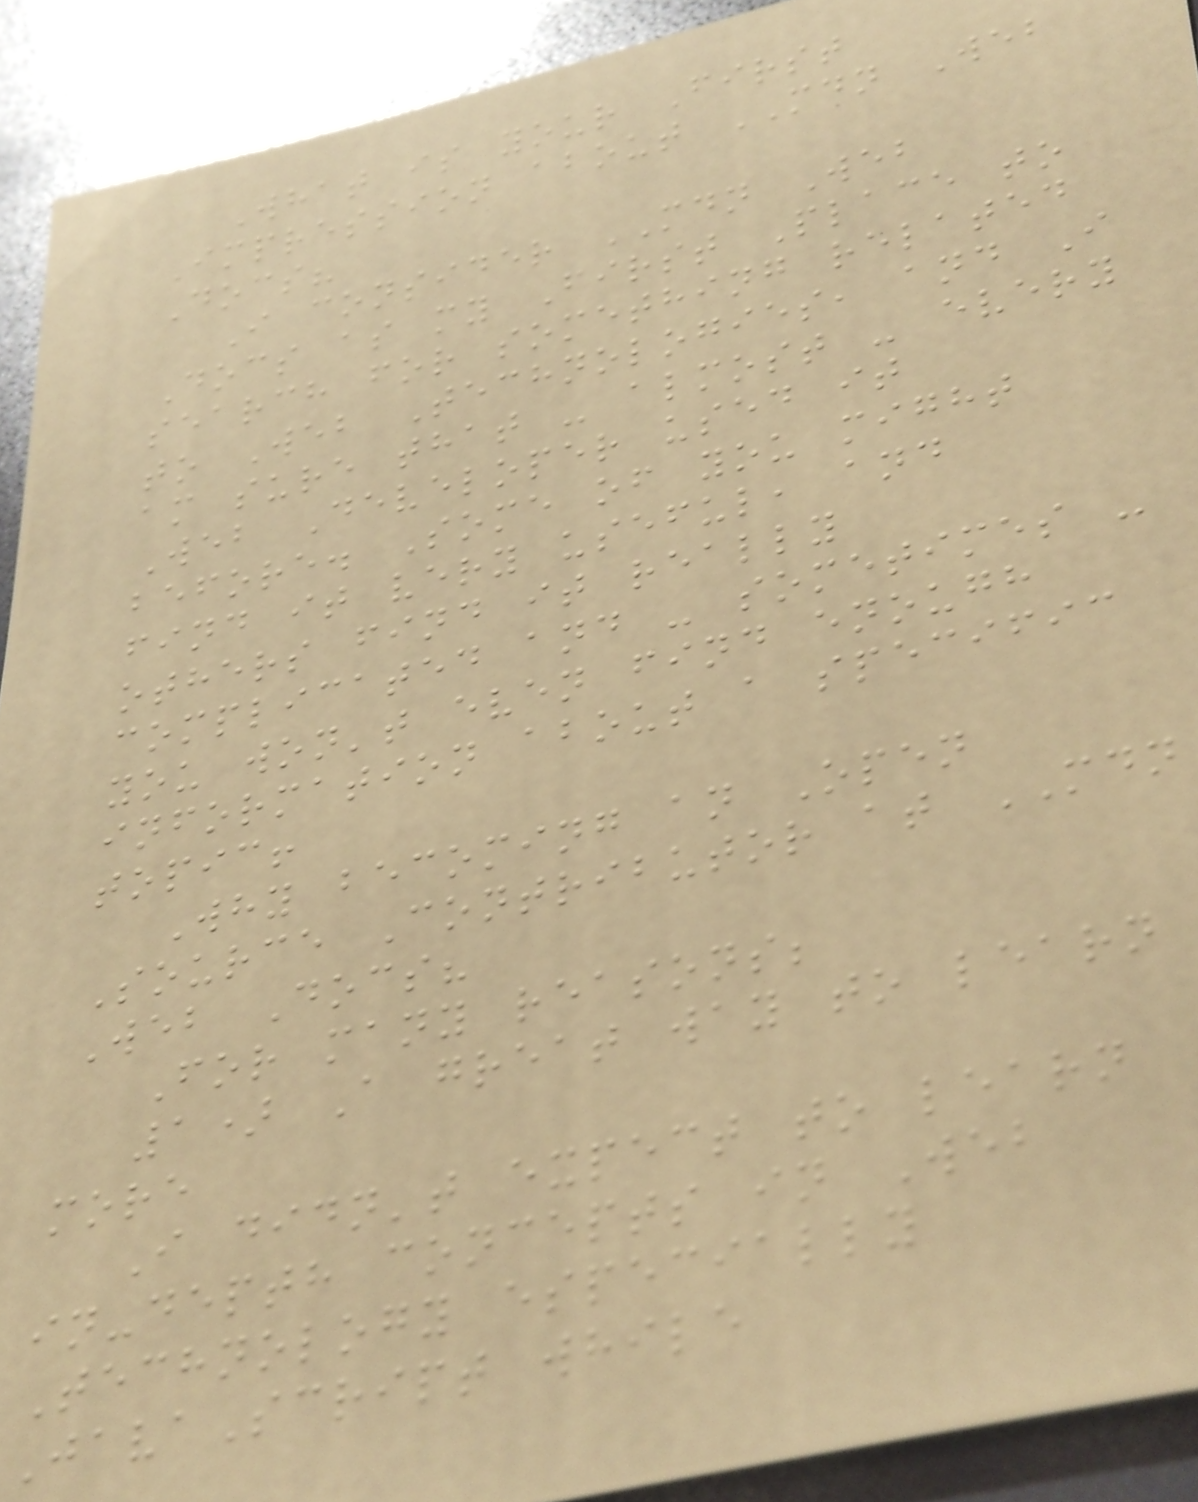What is your First
Impression about MDN Web
Docs?
I consider MDN Web
Docs as my First Place to
search for something related
to Web Technologies, and I
am sure that - almost - every
Web Developer used it
before. Some of you might
find it very useful, and
others find it really
complicated and - sometimes -
you won't even find enough
information about a specific
topic!
Why becoming an Open
Source Contributor at MDN
Web Docs?
For many reasons;
1) A great way to learn
more
I didn't expect to learn
in-depth concepts in Web
Technology especially
JavaScript while
